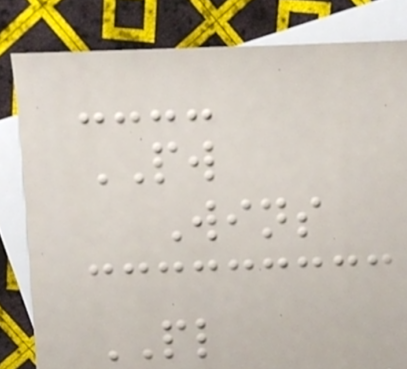PW
Wins
PL
